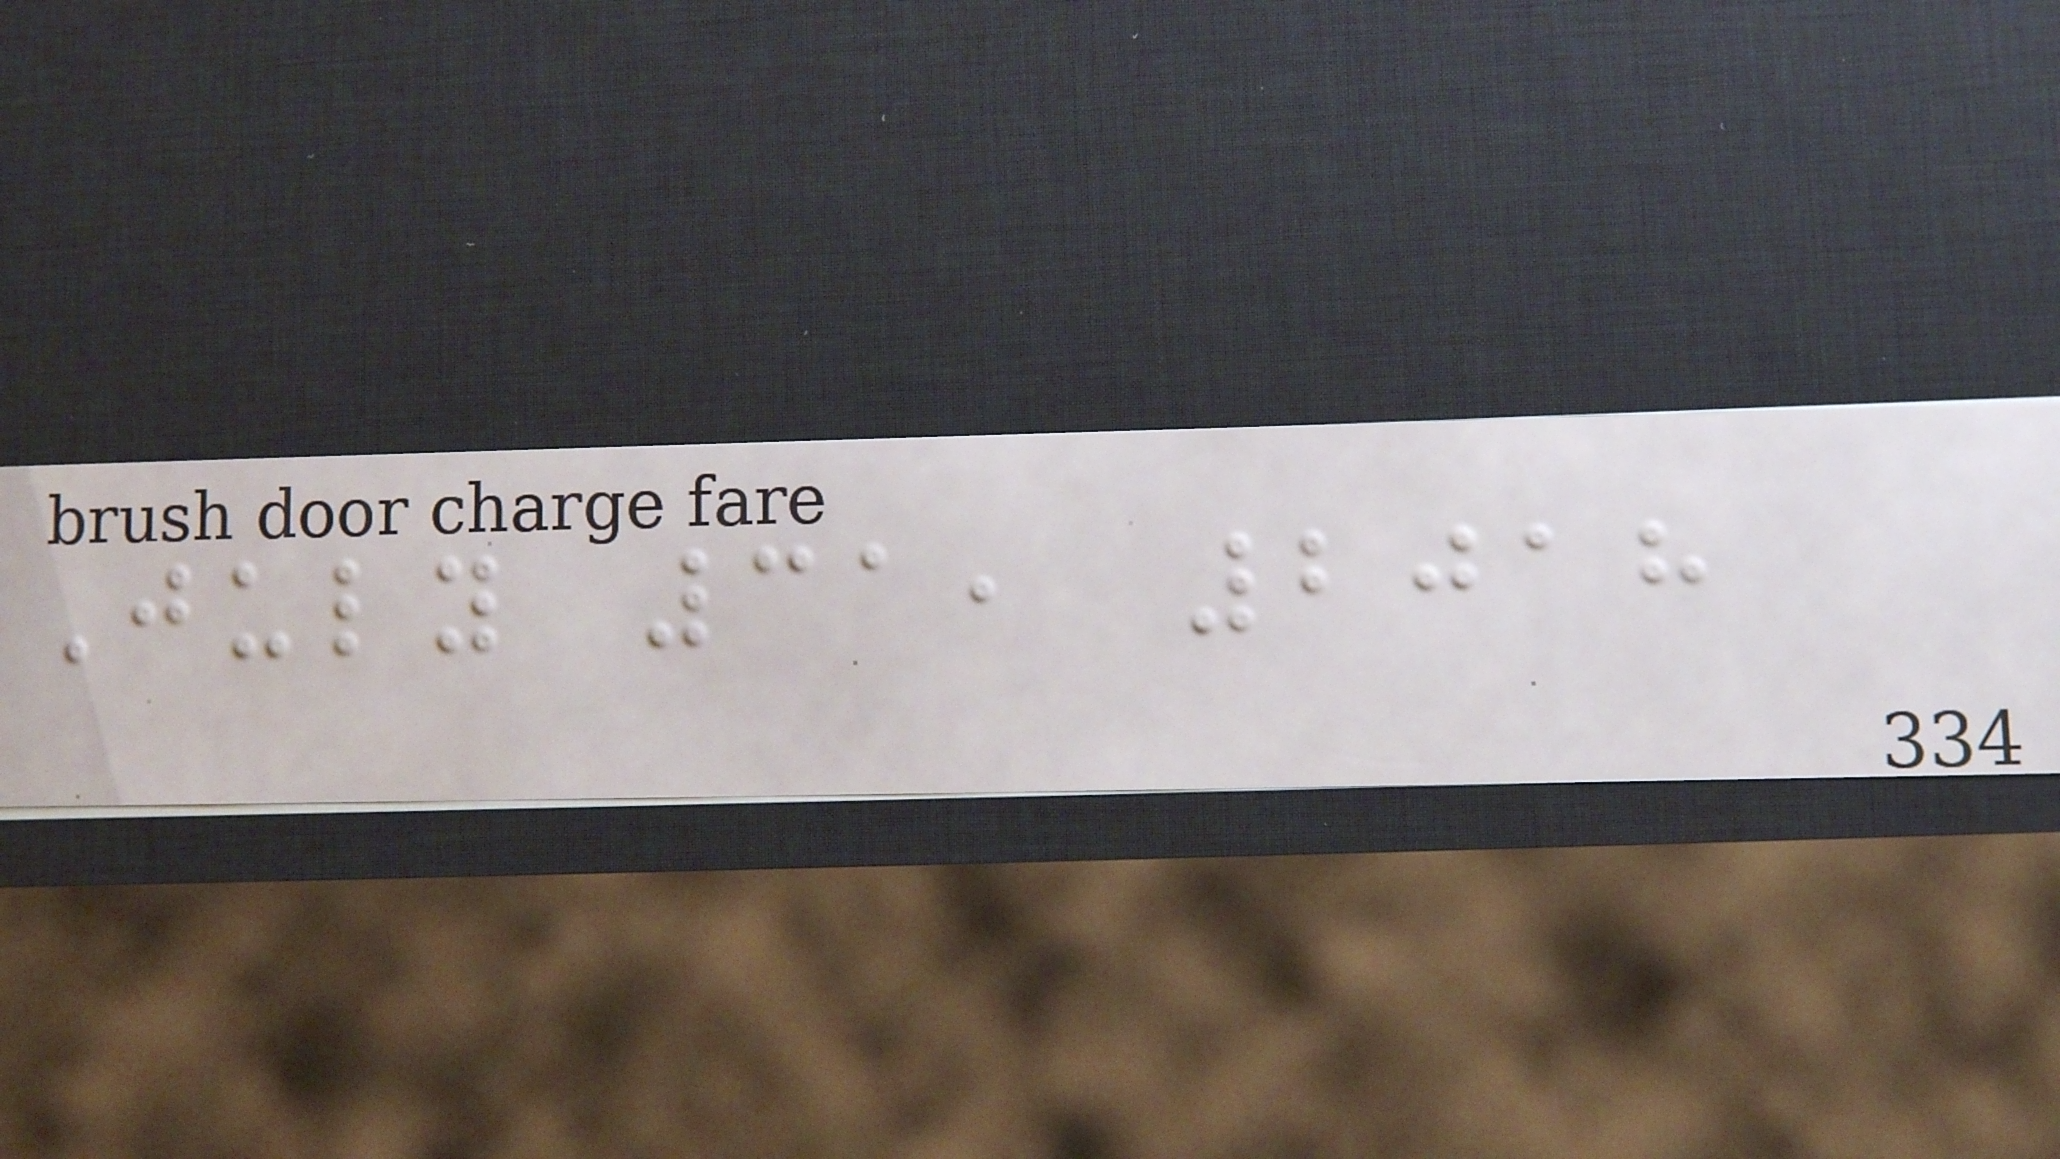July 31, 2018
